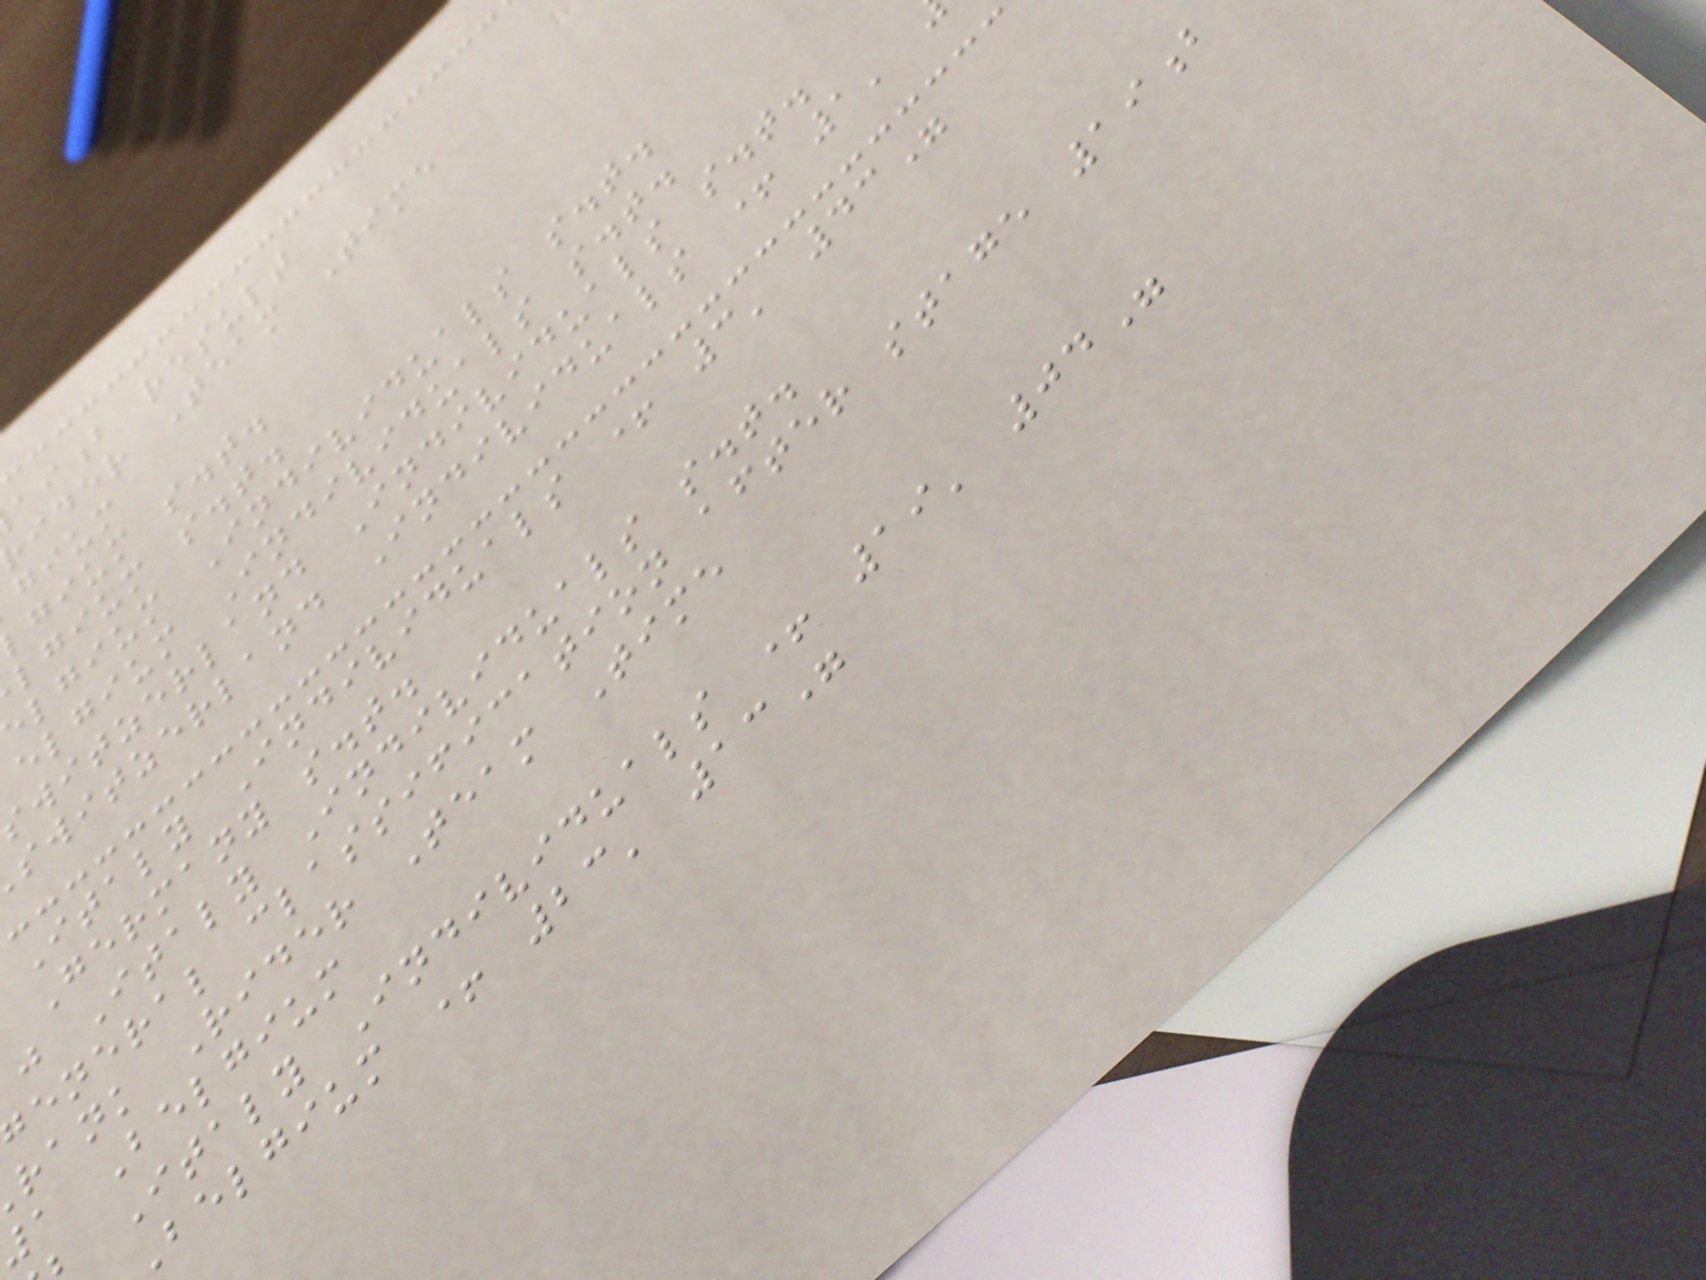b result
ider Team Time
gium
gium s.t.
lgium s.t.
lgium Individuals s.t.
elgium Individuals s.t.
witzerland Individuals s.t.
switzerland Individuals + 1'
Italy Individuals + 3' 43"
Germany s.t.
j Italy Individuals s.t.
eneral classification after stage 19b
rank Rider Team Time
a Belgium
Italy Individuals + 19' 04"
belgium + 23' 13"
